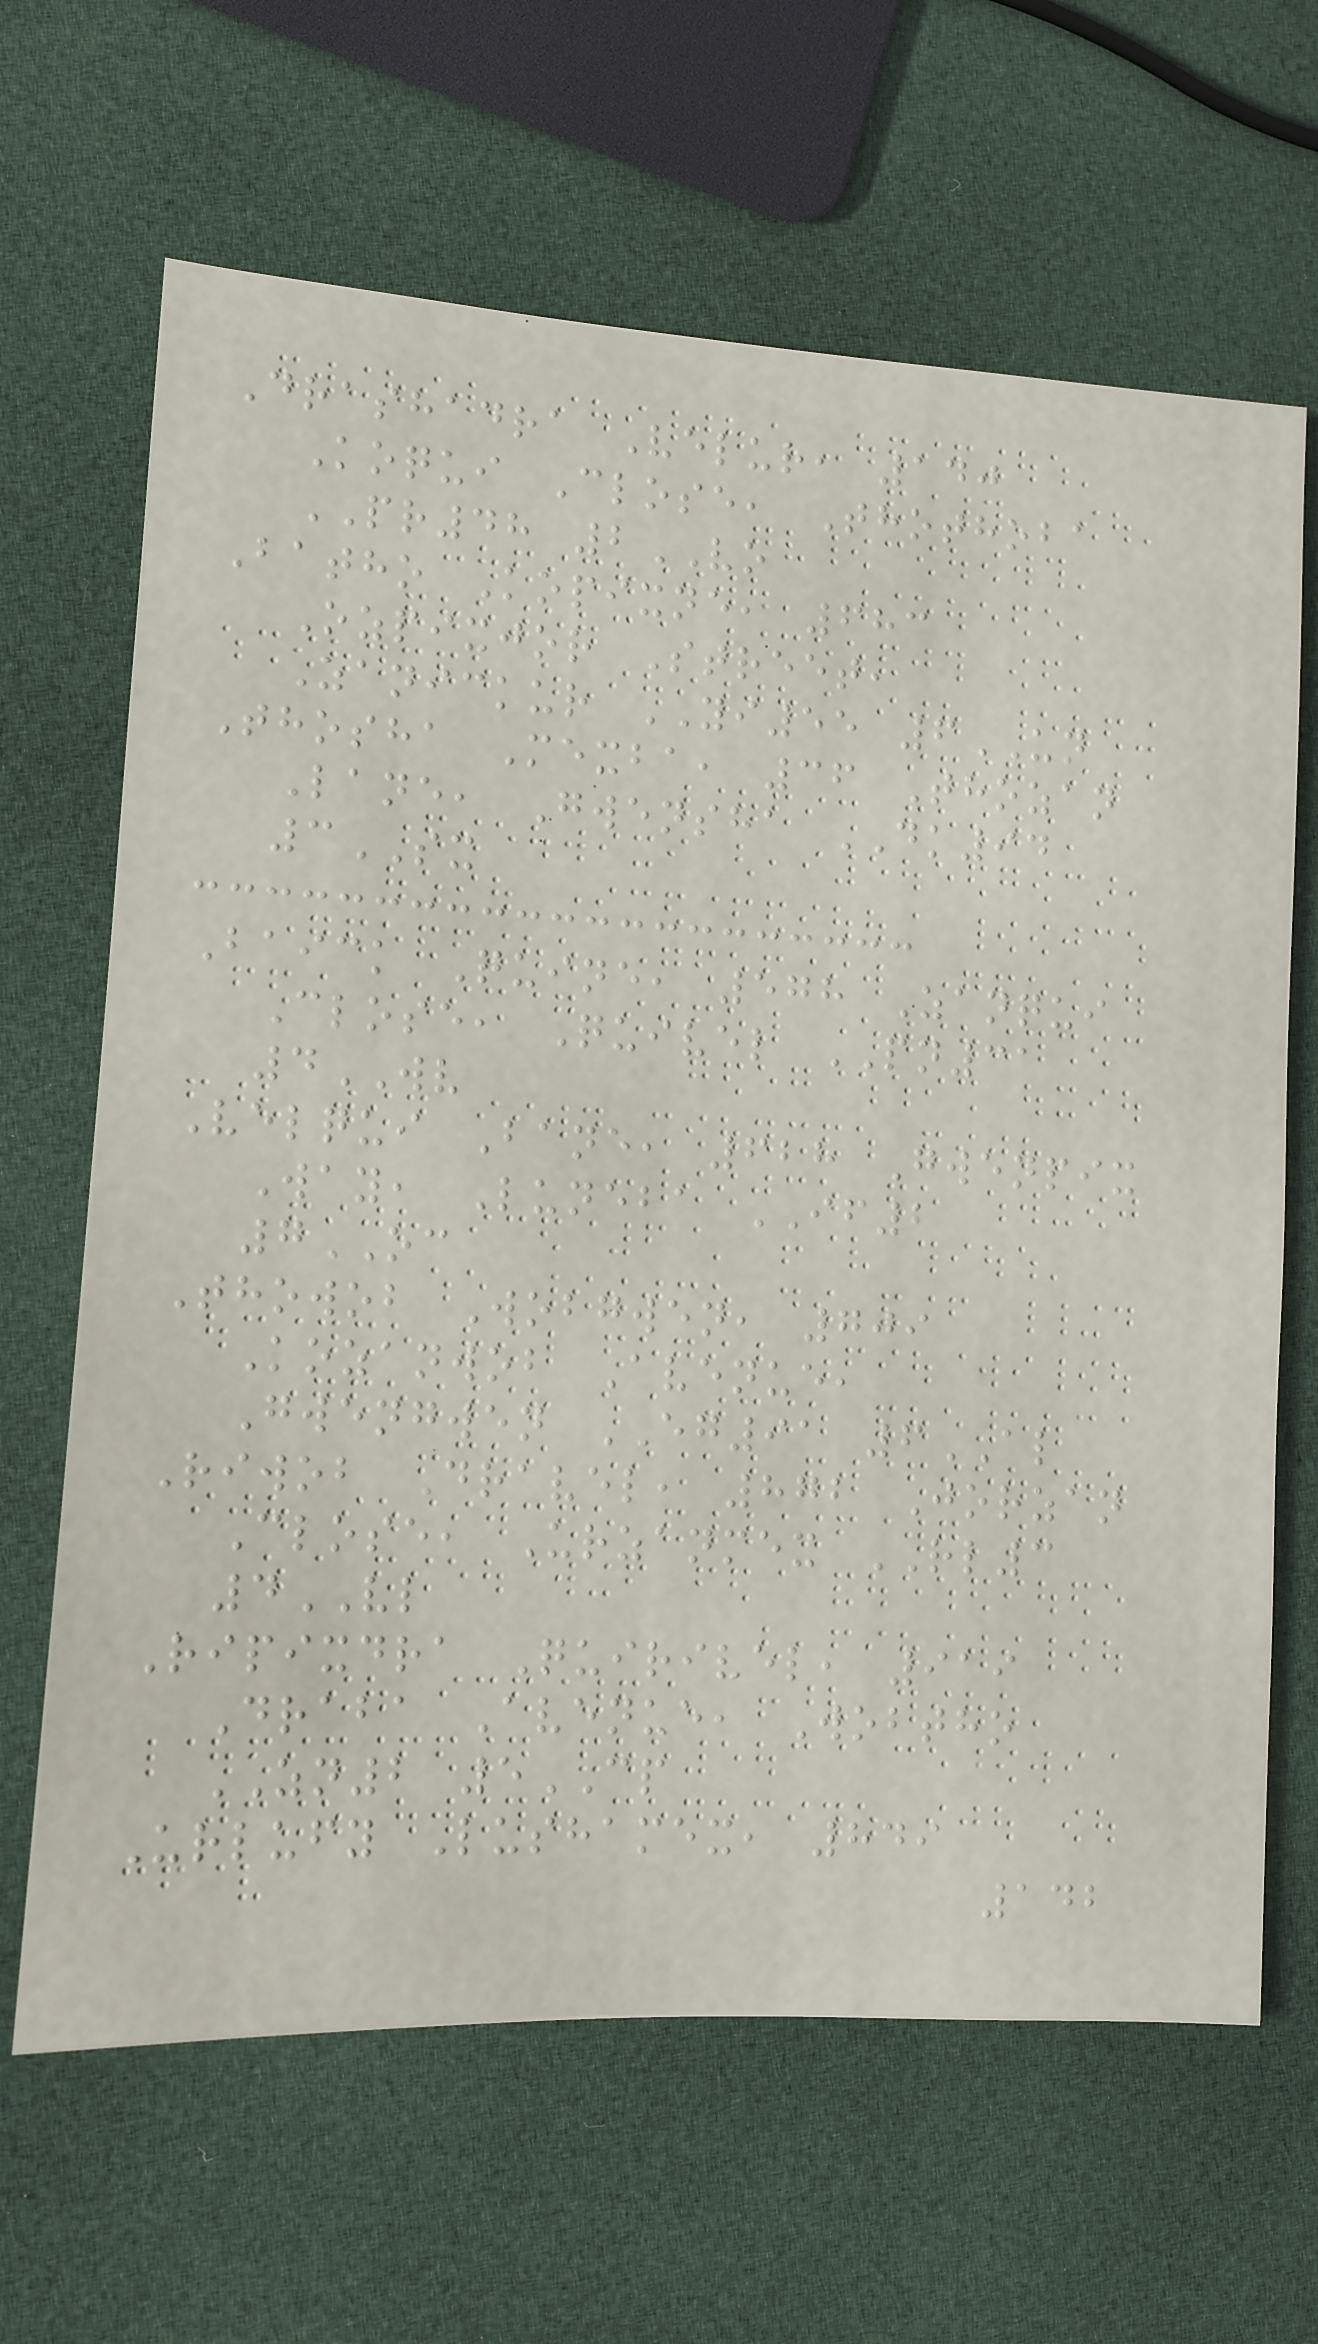Drashadra Velur, 140
Koqui Close, Thothoba
PR48 2VO
Batho Kopixne, 683
Ozpixjor Street,
Zanickur YI55 6UN
Thosha Mexba, 36 Thozan
Lane, Gwensha DK94
3SX
Baick Quine, 578 Zanqui
Close, Quivel PN31
4WV
Velqui Bane, 628 Gwenpix
Way, Luneba IF2
7OC
Thowob Wobgwen, 709
Kozanwob Avenue,
Gwengwen EG91 6AL
Riwob Dravel, 872 Jorzan
Close, Urzanmex RL3
4VL
Ripixdra Quirivel, 919
Draba Avenue, Wobtho
ZN2 5CP
Urlufy Lushamex, 849
142
